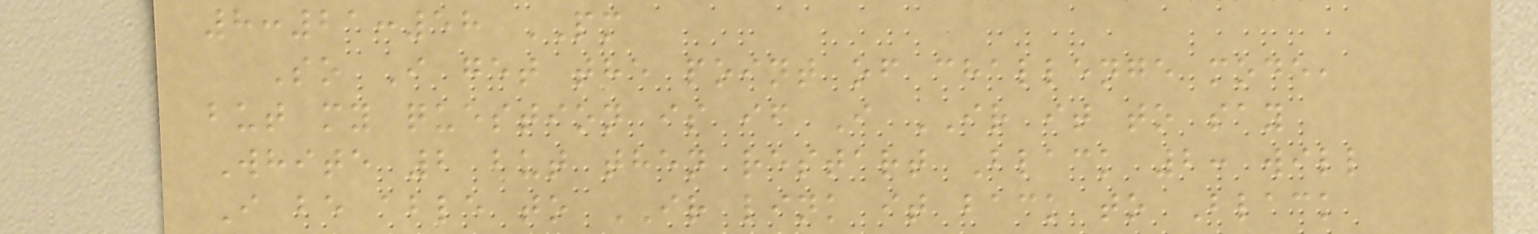8:21:58 PM
So I get the point of challenge mode,
but my question is if I IR it to say
White 2 but then restart Black 2: will
I be able to IR link it back to Black
